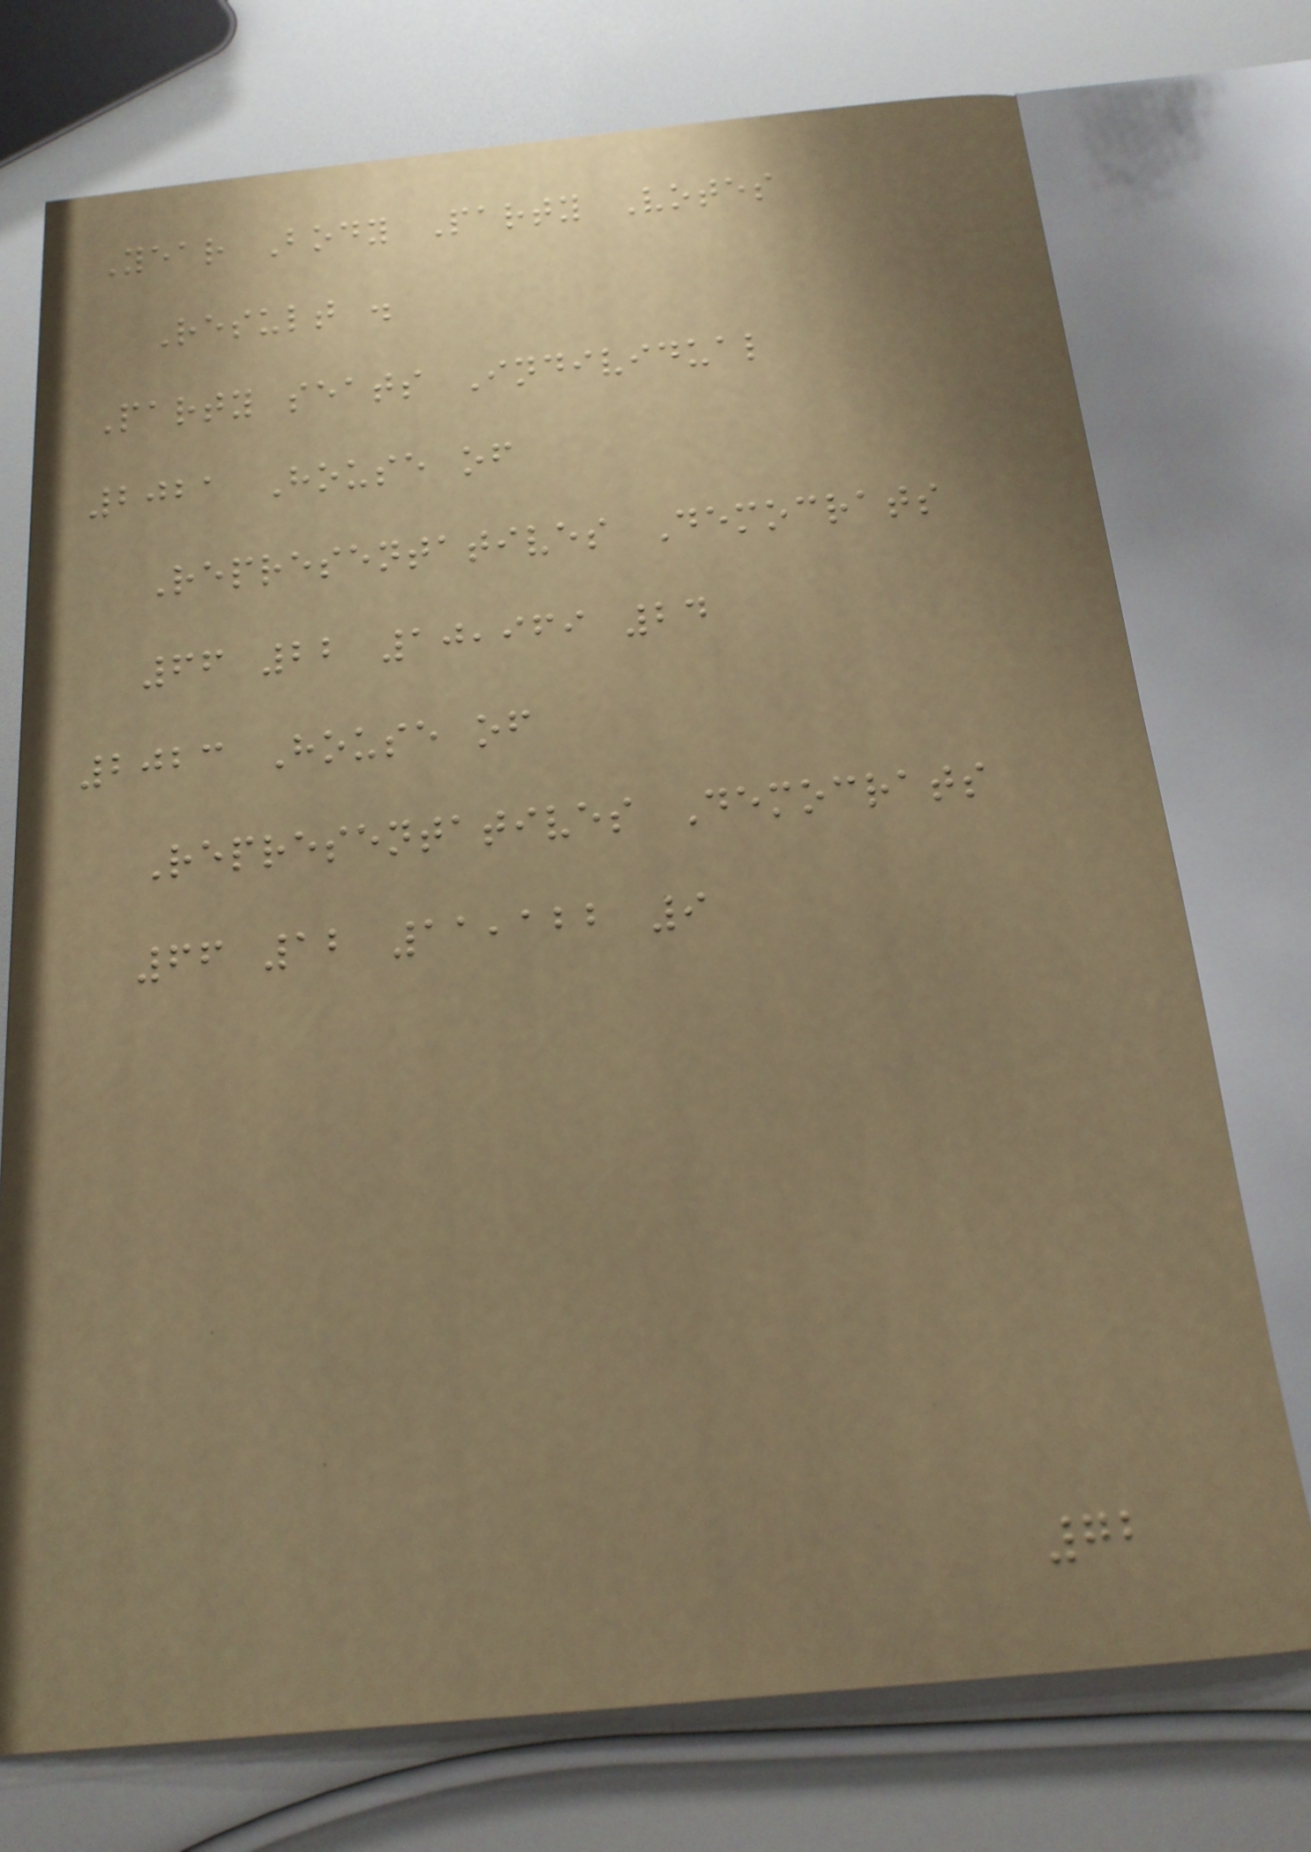Year Body Party Votes
Result .
Party seats Individual
2021 House of
Representatives Democrats
66 22 10,969 24
2023 House of
Representatives Democrats
66 12 11,122 9
72
